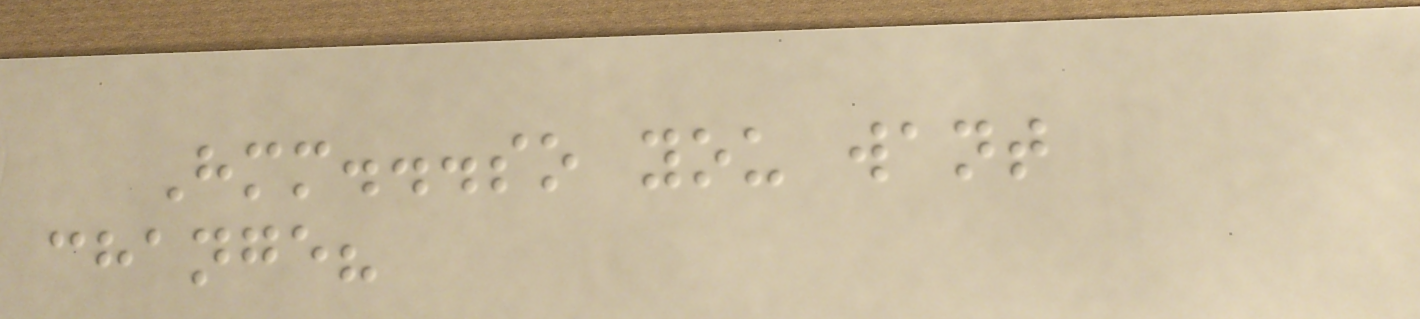Hmm...so you want
change?
